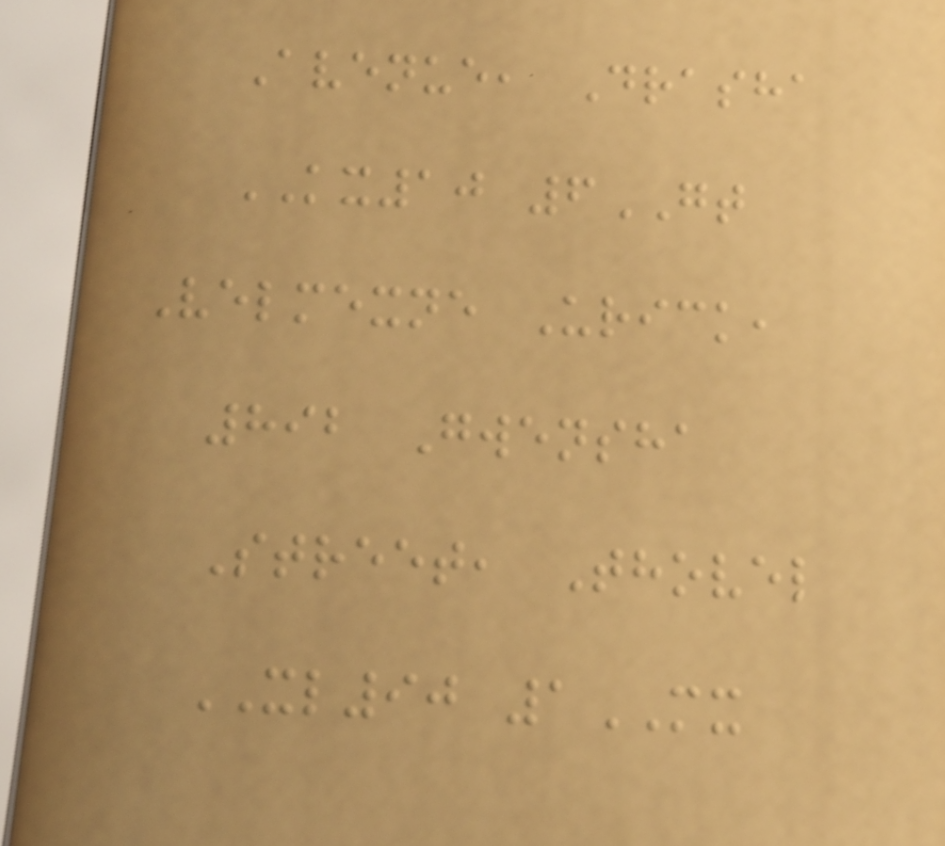Avenue, Drasha
KX10 6GT
Velmexne Urick,
892 Gwensha
Street, Thovel
XL90 1MX
